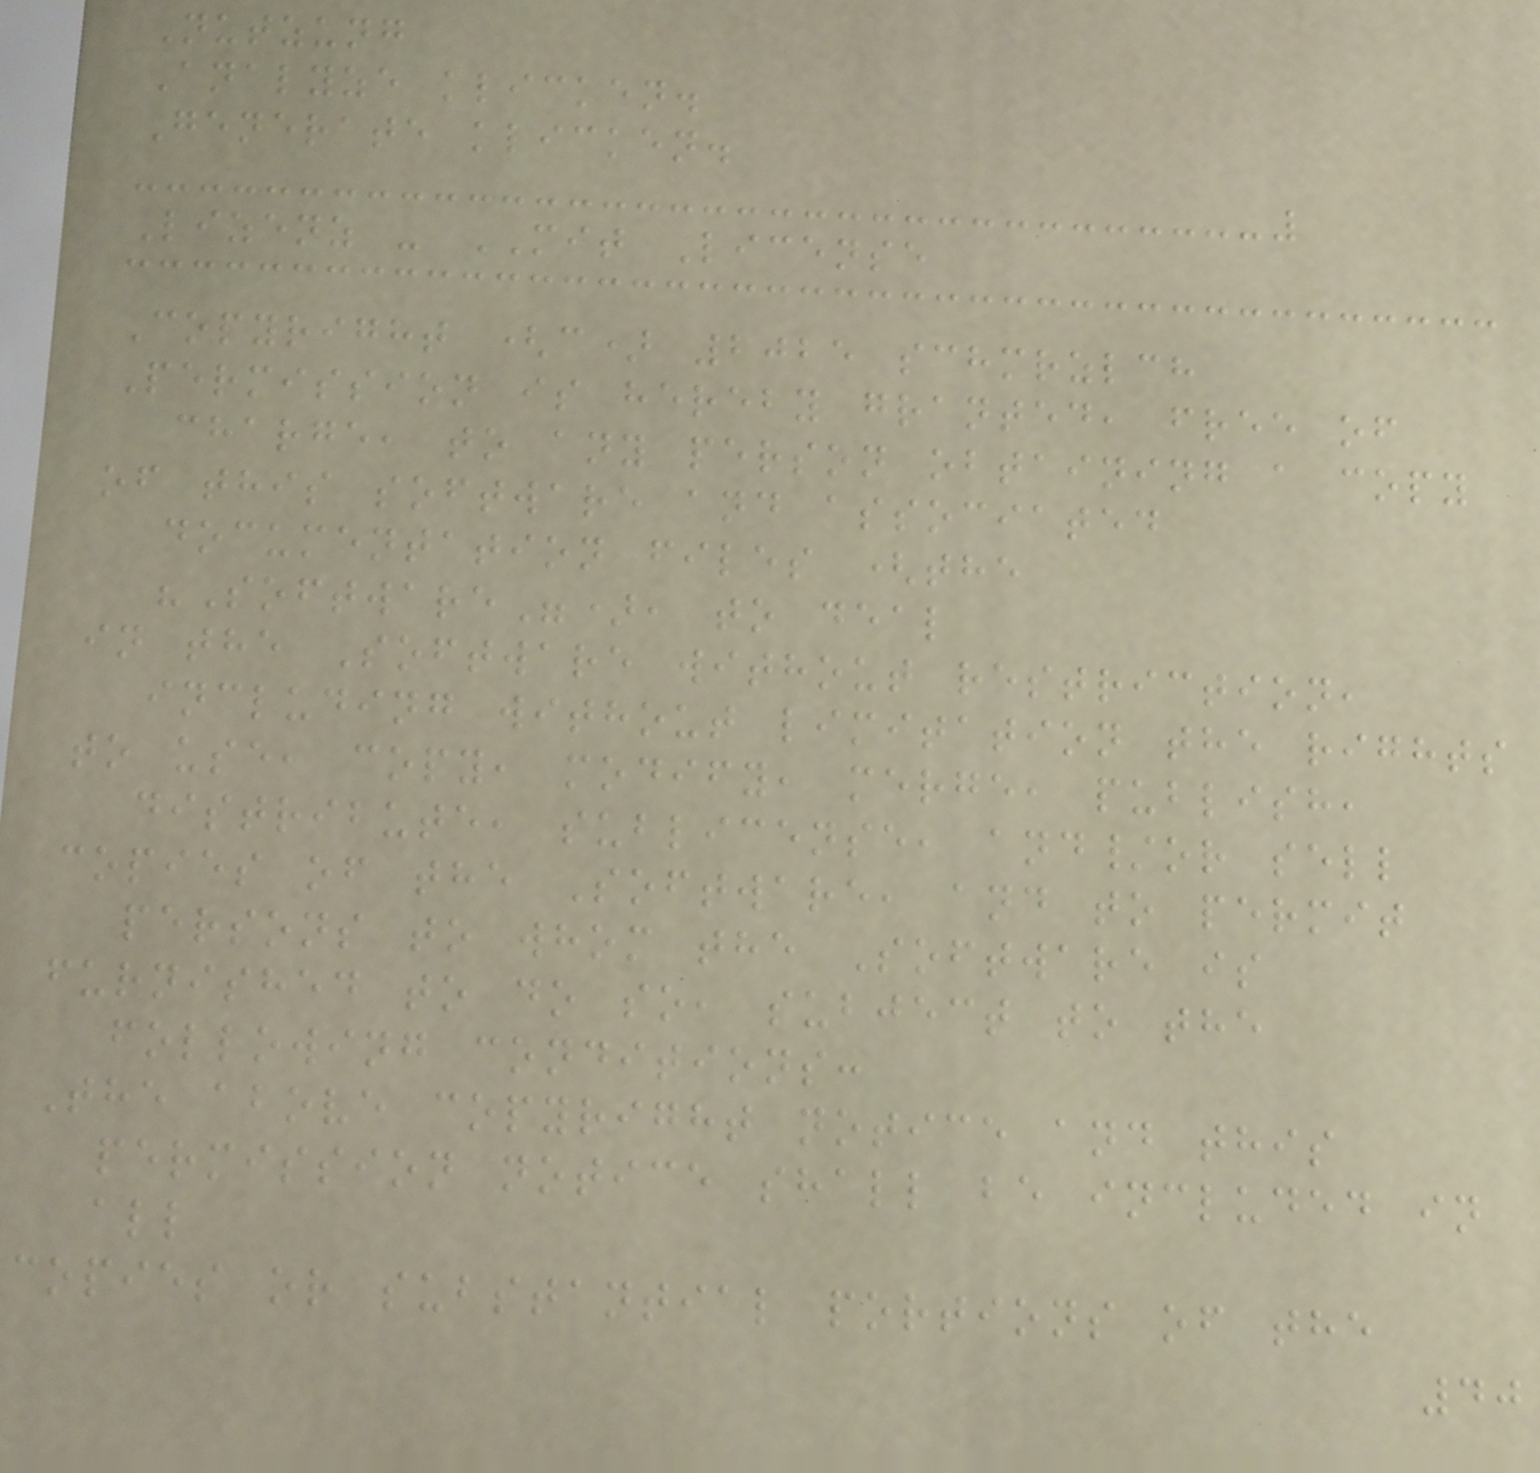Nutzung
Analyze klicken.
Generate klicken.
Lizenz - MIT License
Copyright (c) 2025 schmrzlch
Permission is hereby granted, free of
charge, to any person obtaining a copy
of this software and associated
documentation files (the
"Software"), to deal
in the Software without restriction,
including without limitation the rights
to use, copy, modify, merge, publish,
distribute, sublicense, and/or sell
copies of the Software, and to permit
persons to whom the Software is
furnished to do so, subject to the
following conditions:
The above copyright notice and this
permission notice shall be included in
all
copies or substantial portions of the
40
